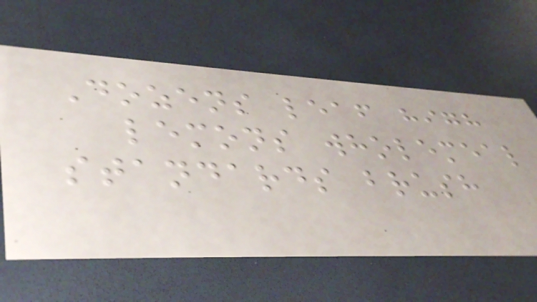Dozens leaf high
lemons wholemeal
standards brush
